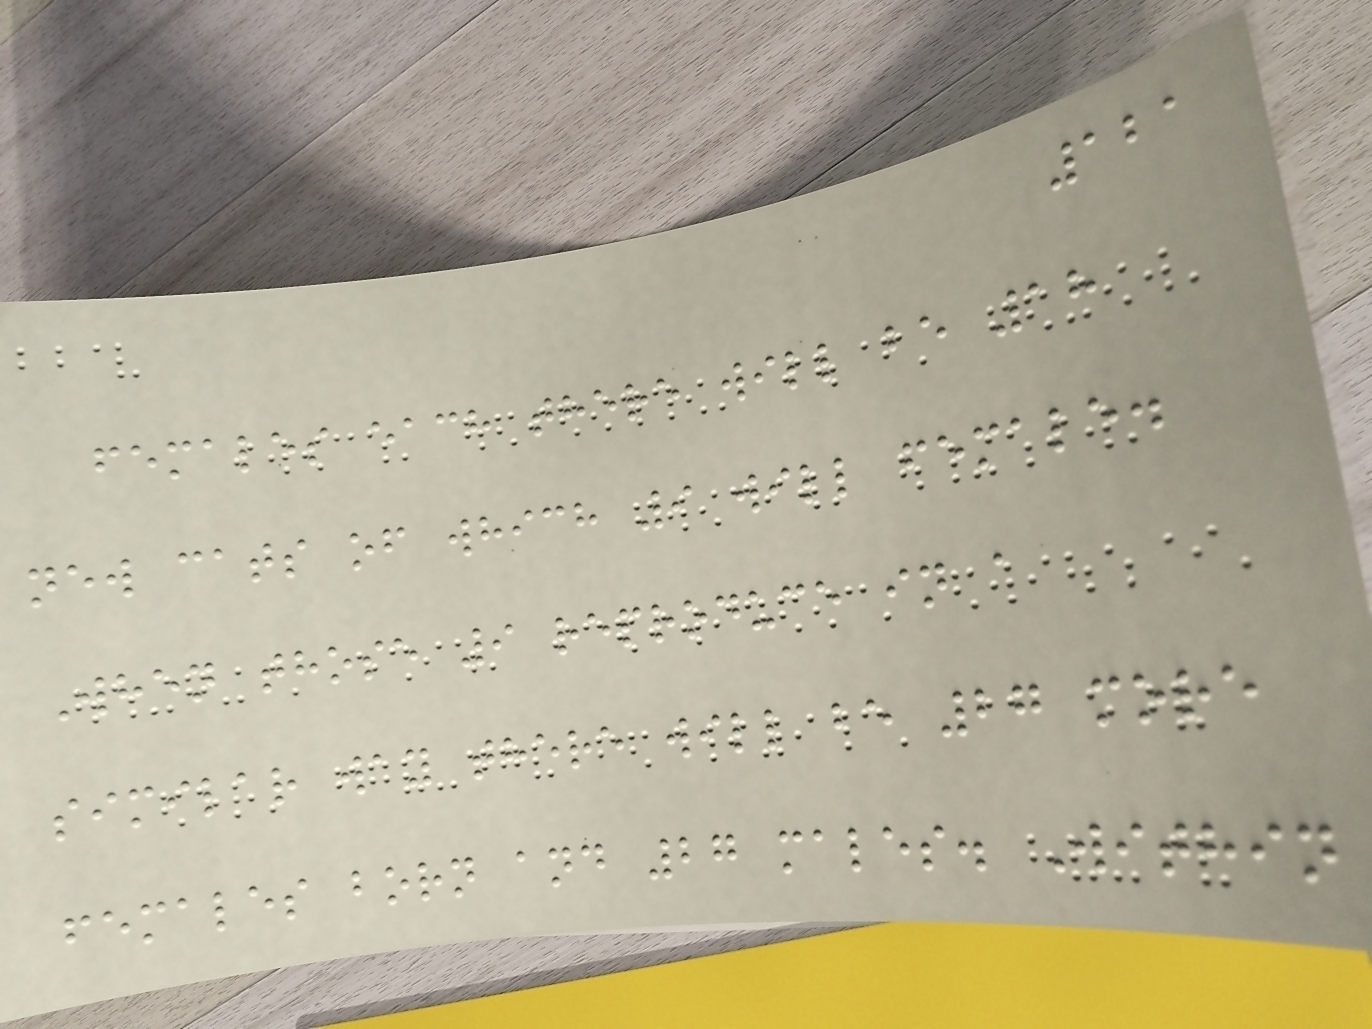121
females each there will be 18
new cats of which 9 will female.
When those 9 reproduce in a
similar way there will be 27 more
females born and 27 males. Within
